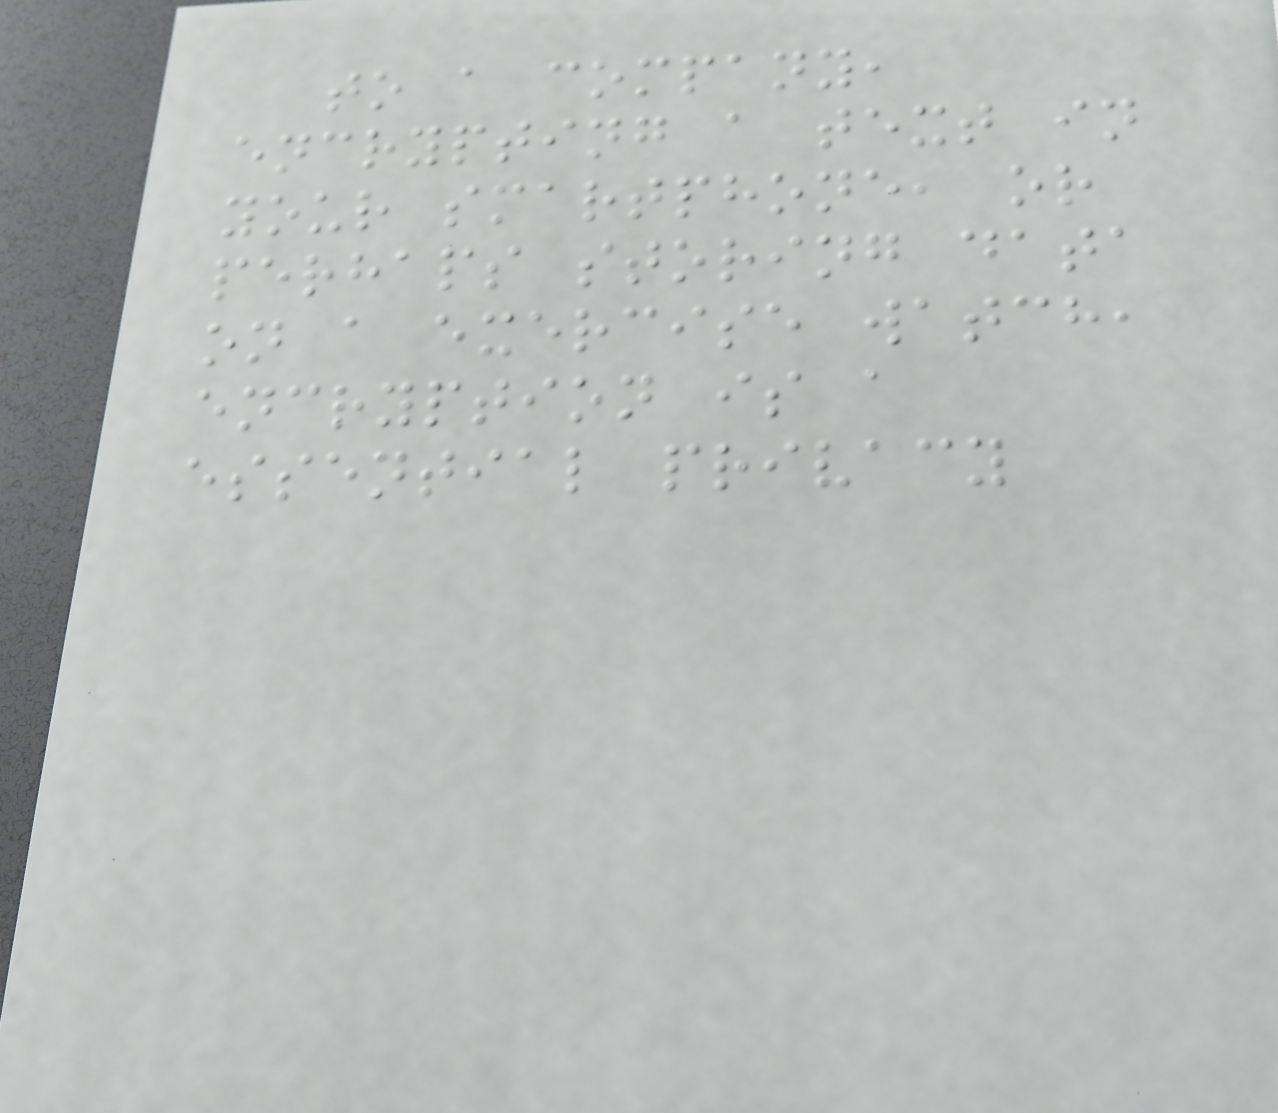to a company,
encrypting a text in
your smartphone, or
perhaps storing data
on a exercise watch,
encryption is a
essential privacy
